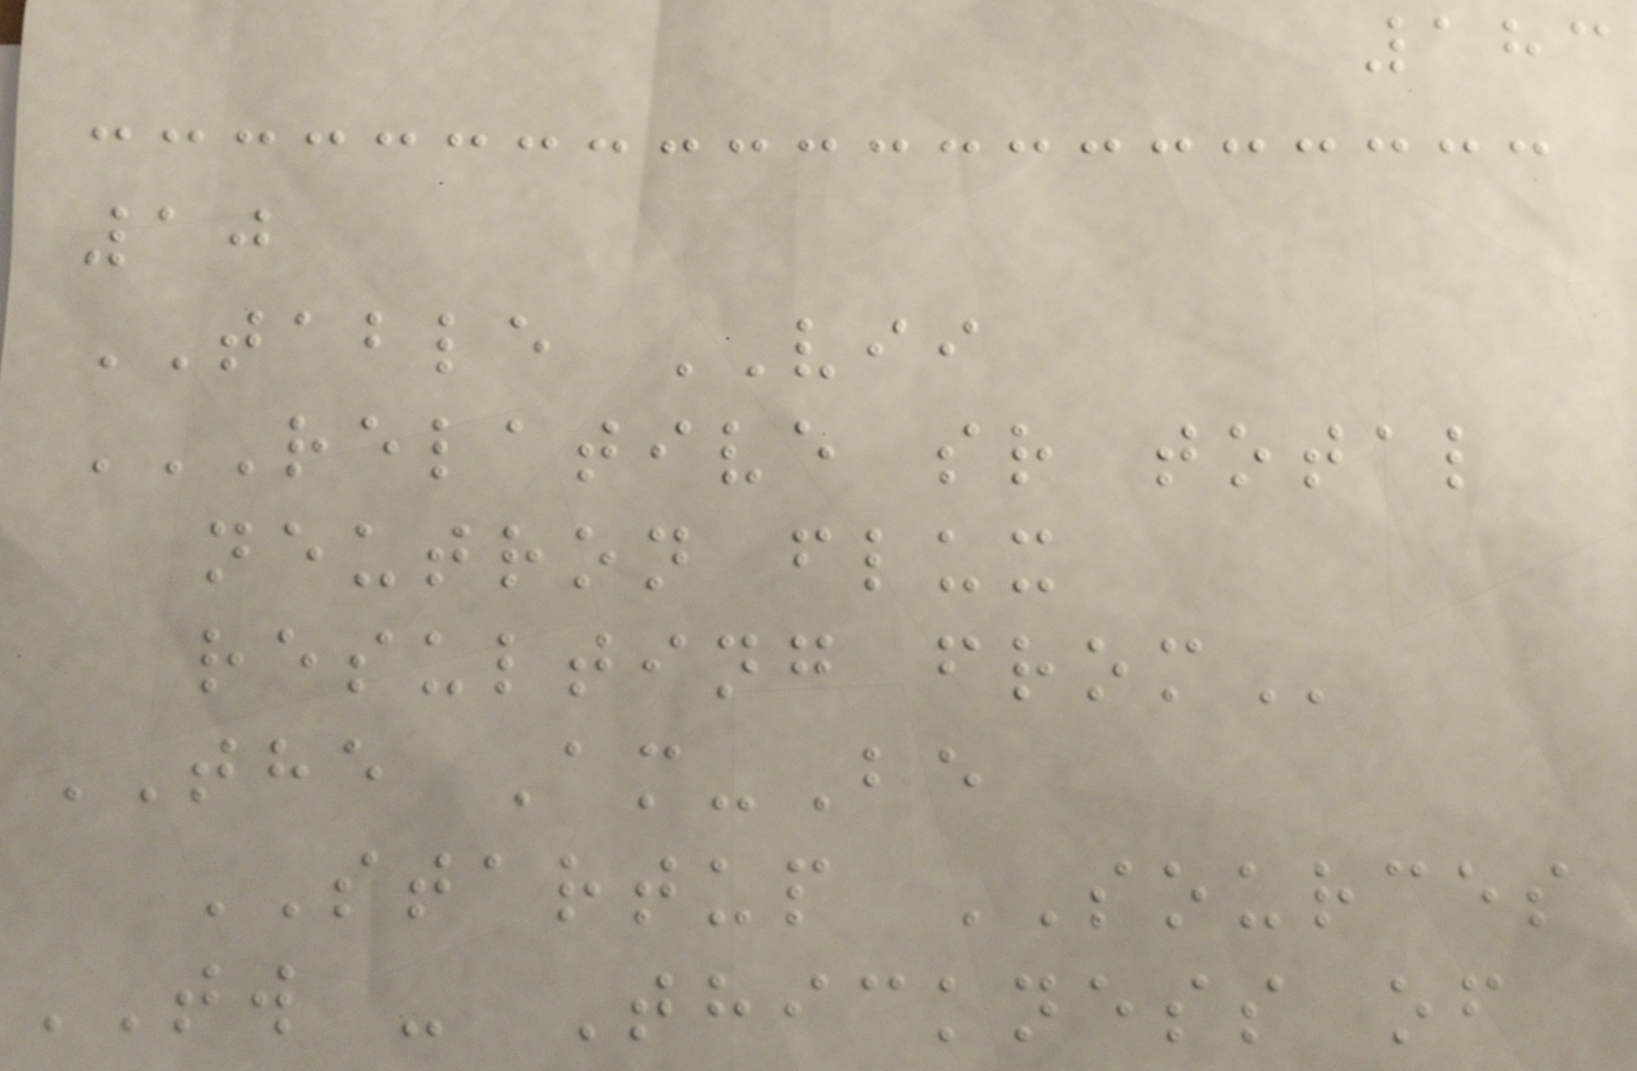183
10
TABLE VII
RELATIVE SR TOTAL
NEUTRON FLUX
RESULTING FROM
THE Am-Be
STARTUP SOURCES
TW - Thickness of
